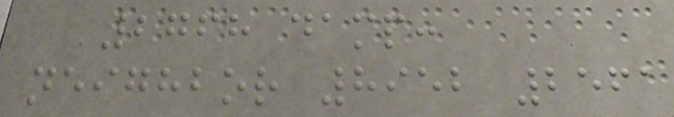2768 damp:
neighbor 8952 2561
